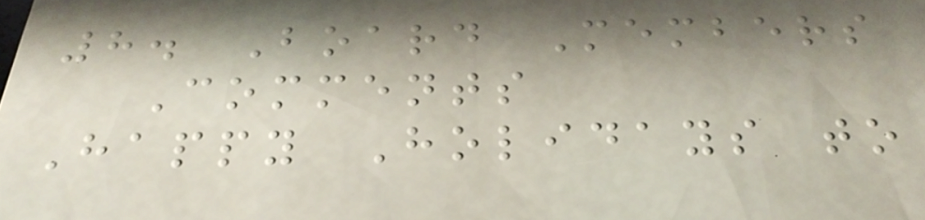8. Board Members
Comments
Happy Holidays to
